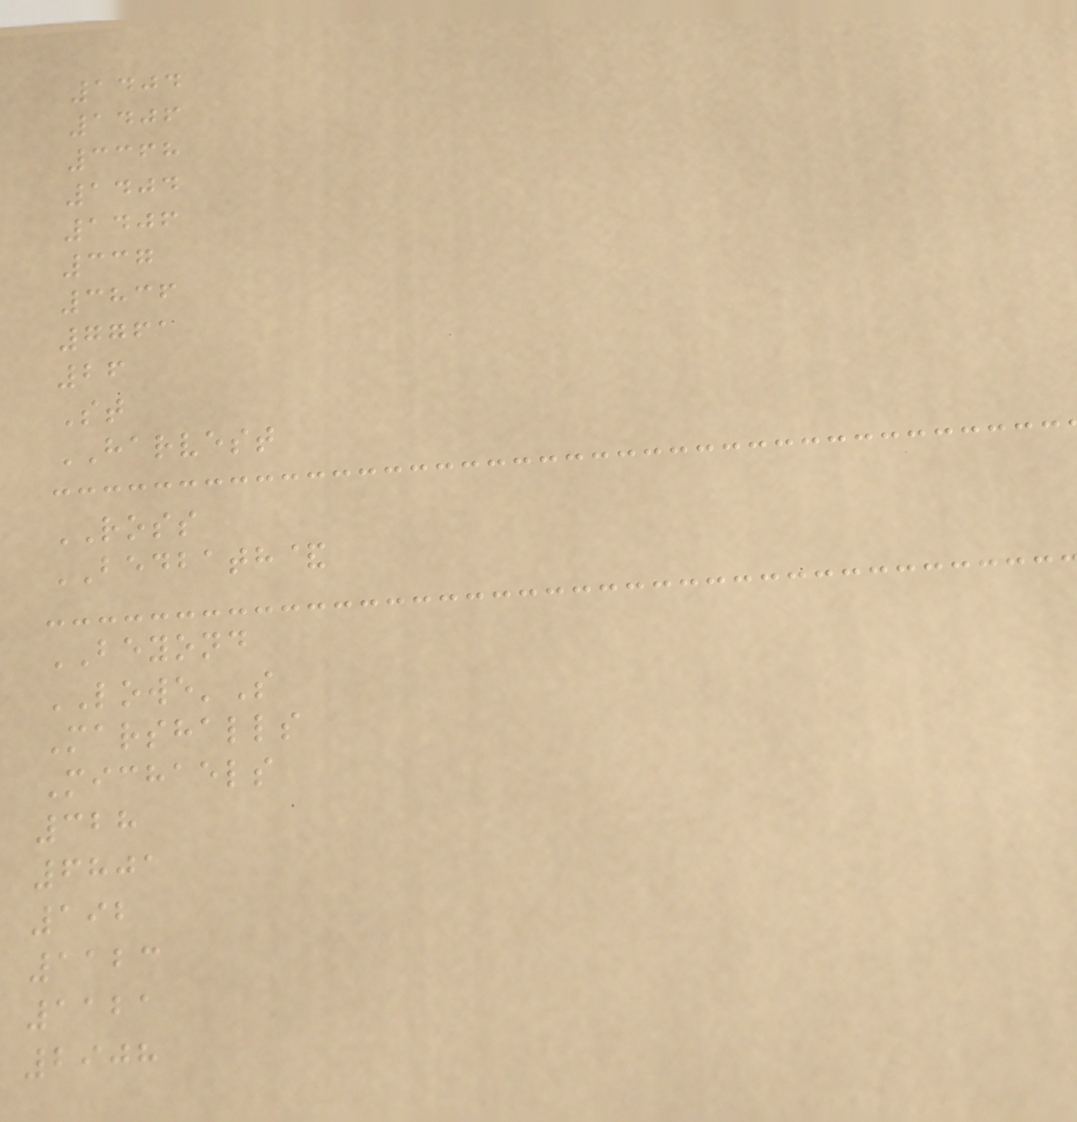1404
1406
3368
1404
1406
337
3836
7761
26
St
HARVEST
ROSS
BEDBATH&
BEYOND
LOWE'S
Marshalls
Michaels
328
6801
192
1123
1121
2908
